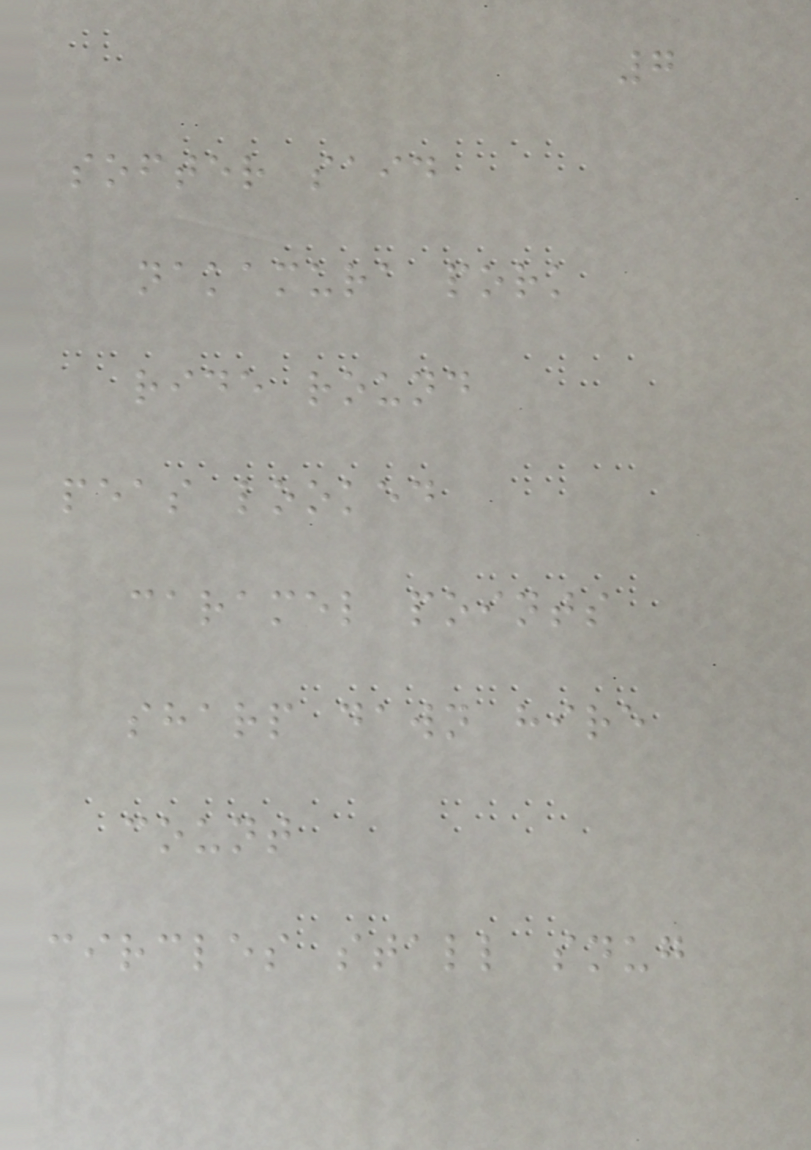7
softer said
nakamura pork
ride round
peas looked
caramel points
sharp dawn hire
count
circles stall snug
